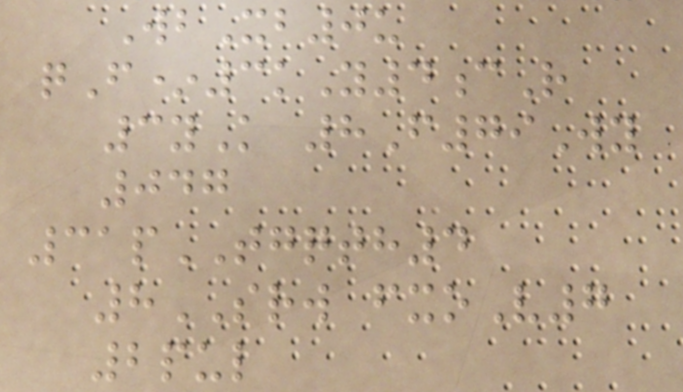WbXb0u
qF*3kY4cR
3yK 8F79Wy
047
31pTGQTH4
8SRW fxoV7
2pul
